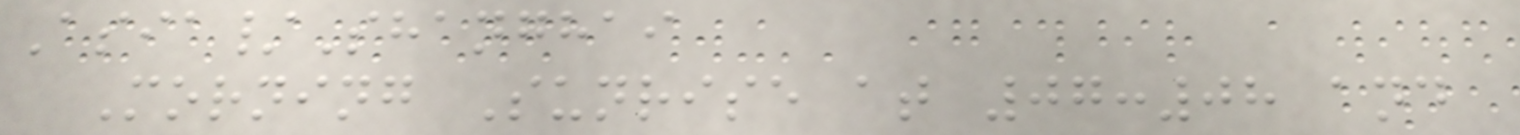Asia/Shanghai
Morning Sunrise at 07:08 and
